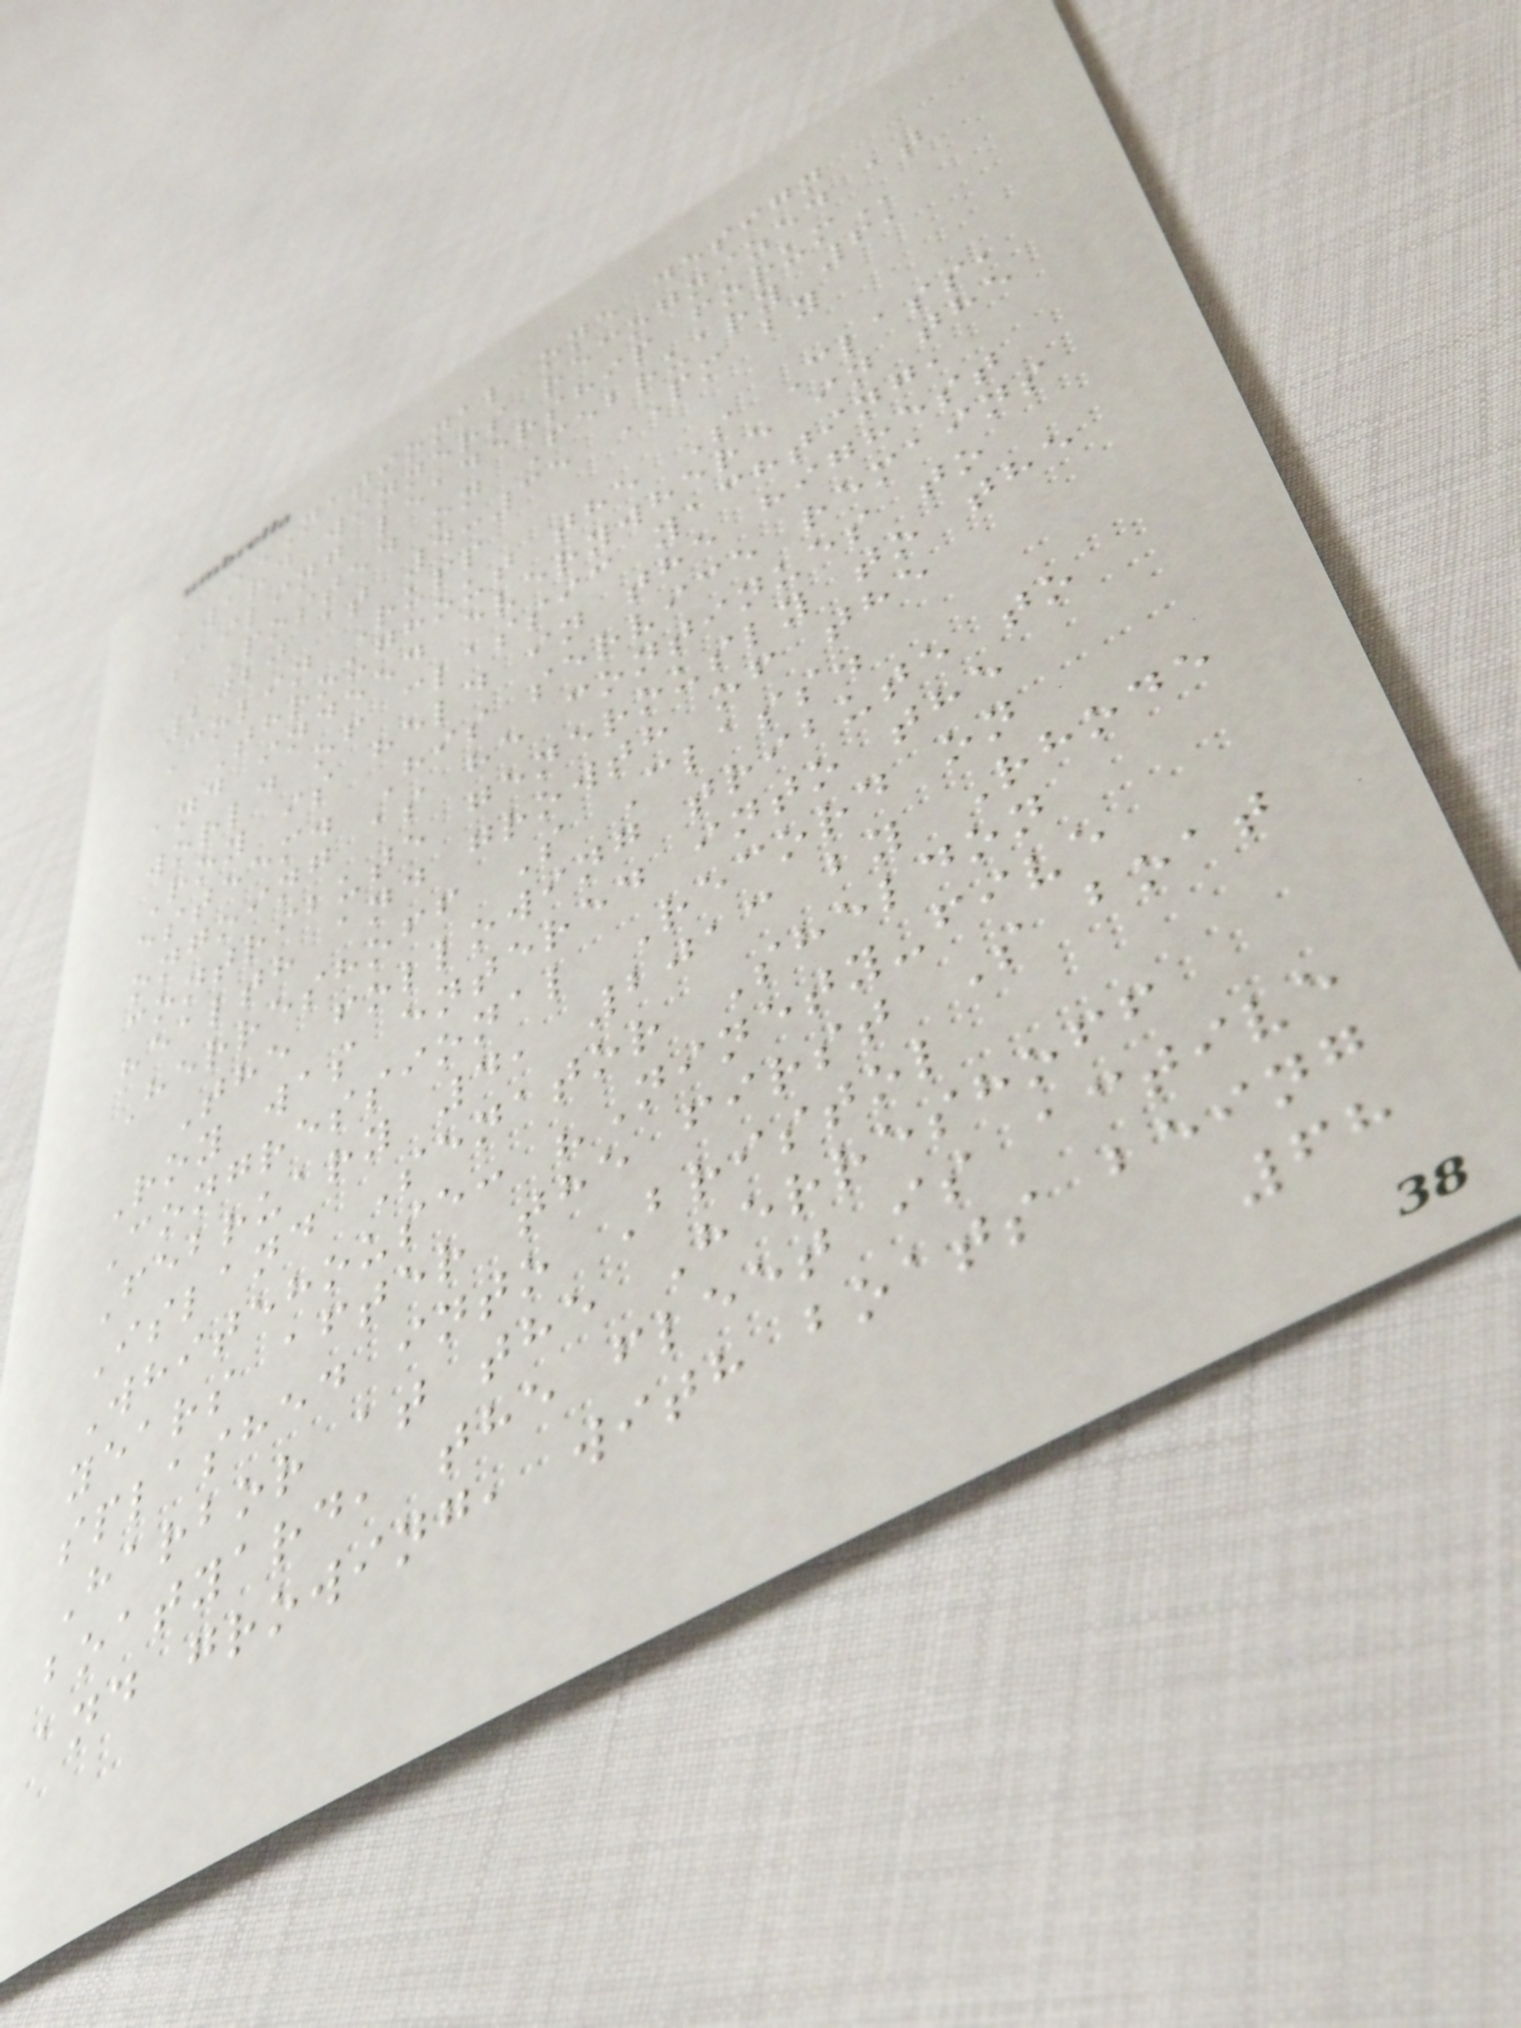NATIONAL ONE DESIGN
AWARD WINNERS RECOGNIZED AT
SAILING LEADERSHIP FORUM
Posted on February 6,
2020 at 4:35 PM by
Colin Rupp
Throughout the S Class,
and indeed everywhere in the
world of classic yachting,
Roy is held in the highest
esteem. His service remains
ongoing as he continues to
contribute generously to the
health and growth of the
Herreshoff S Class.
The following tribute to
Roy was entered into the
Congressional Record on
February 4, 2013 by Rhode
Island Senator Sheldon
Whitehouse: "Ninety-five
years after the first S boat
splashed into Bristol
Harbor at the Herreshoff
boatyard, the fleet is active
and growing, with boats being
68
